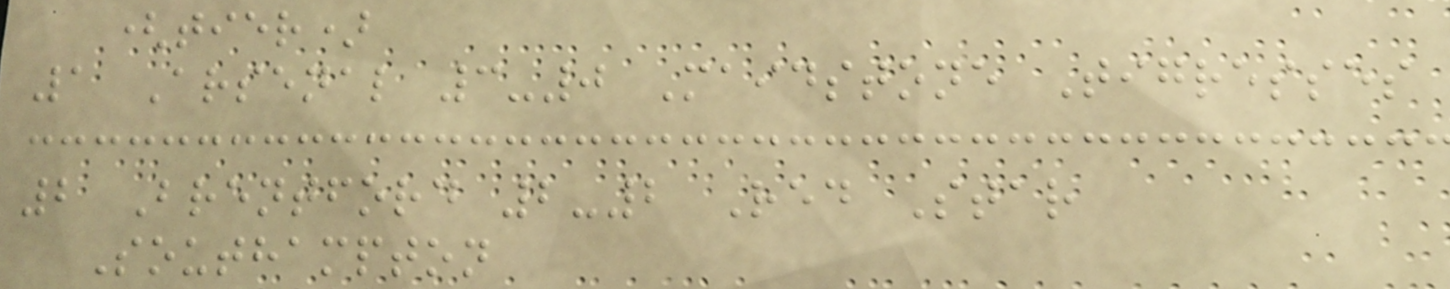(tier)
1 Arsenal 3-0 Maidstone Tigresses
2 Brentford 2-2 Red Star
Southampton
